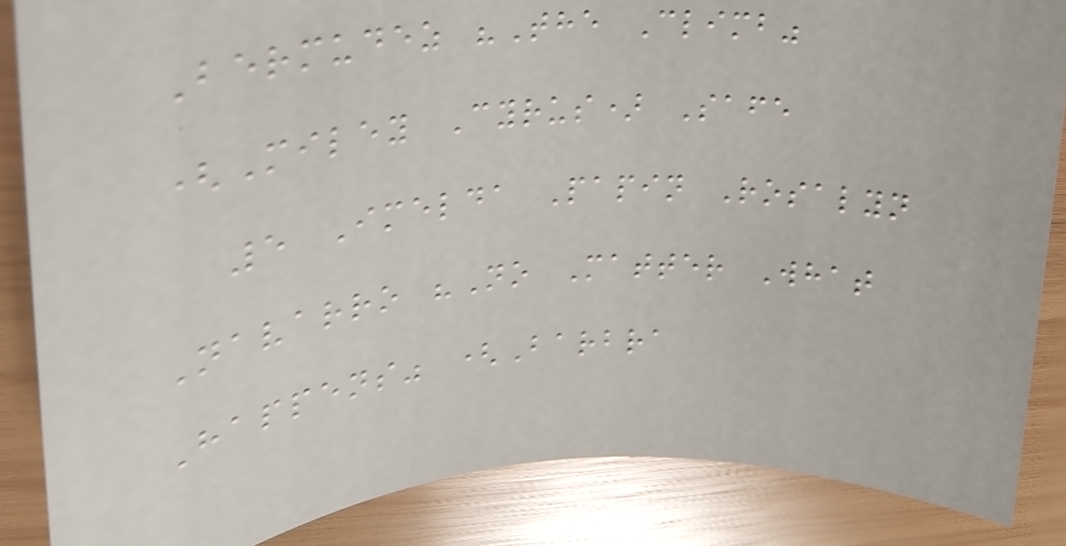Bermudez "The Climb"
(Miley Cyrus) Safe
5 Imelda Papin Rosalyn
Navarro "No Matter What
Happens" (Barbra
